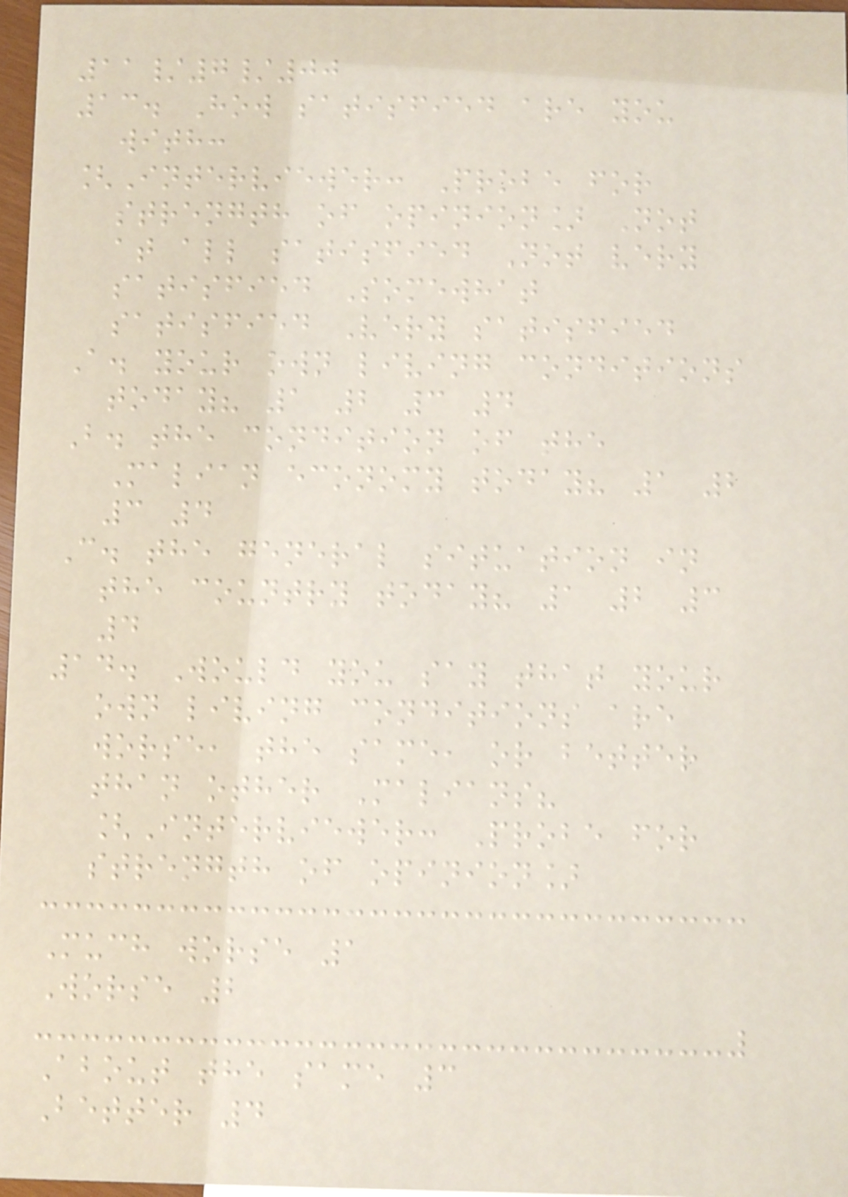11/7/00
13. How satisfied are you
with:
[Interviewer: Probe for
strength of opinion] Not
at all satisfied Not very
satisfied Somewhat
satisfied Very satisfied
A. your own living conditions
today? 1 2 3 4
B. the condition of the
Malian economy today? 1 2
3 4
C. the general situation in
the country today? 1 2 3
4
14. Would you say that your
own living conditions are
worse, the same, or better
than other Malians?
[Interviewer: Probe for
strength of opinion]
Much worse 1
Worse 2
About the same 3
Better 4
